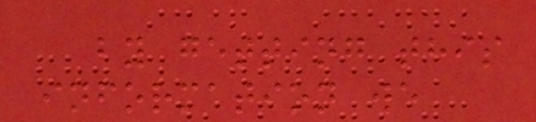by getting this
information we
